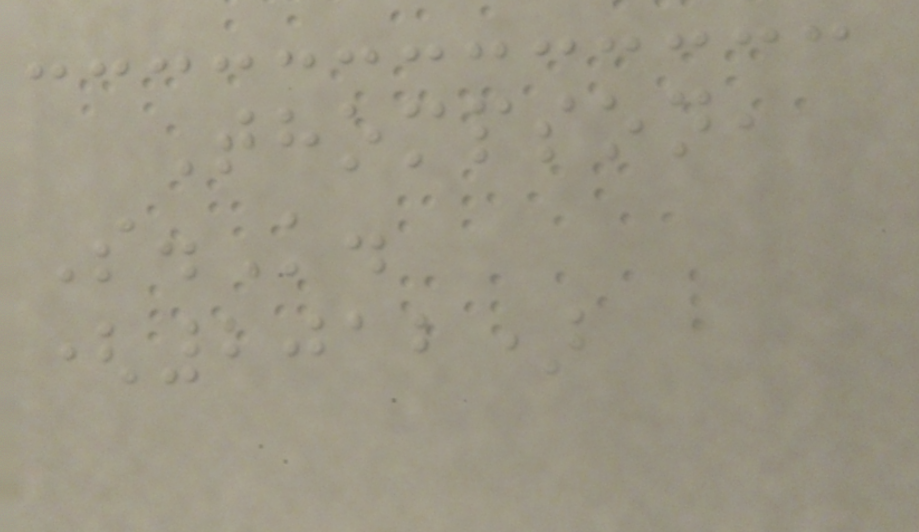Thompson,
S.K.
(2012)
